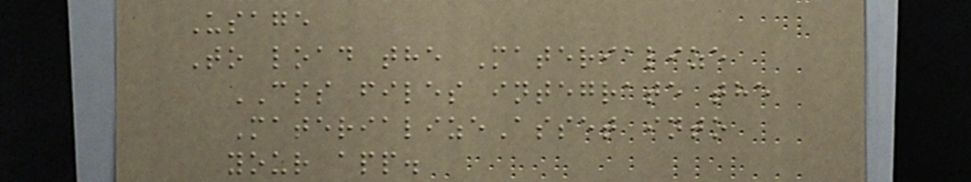Usage
To load the Materialize
CSS files integrate the
MaterializeAsset into
your app.
